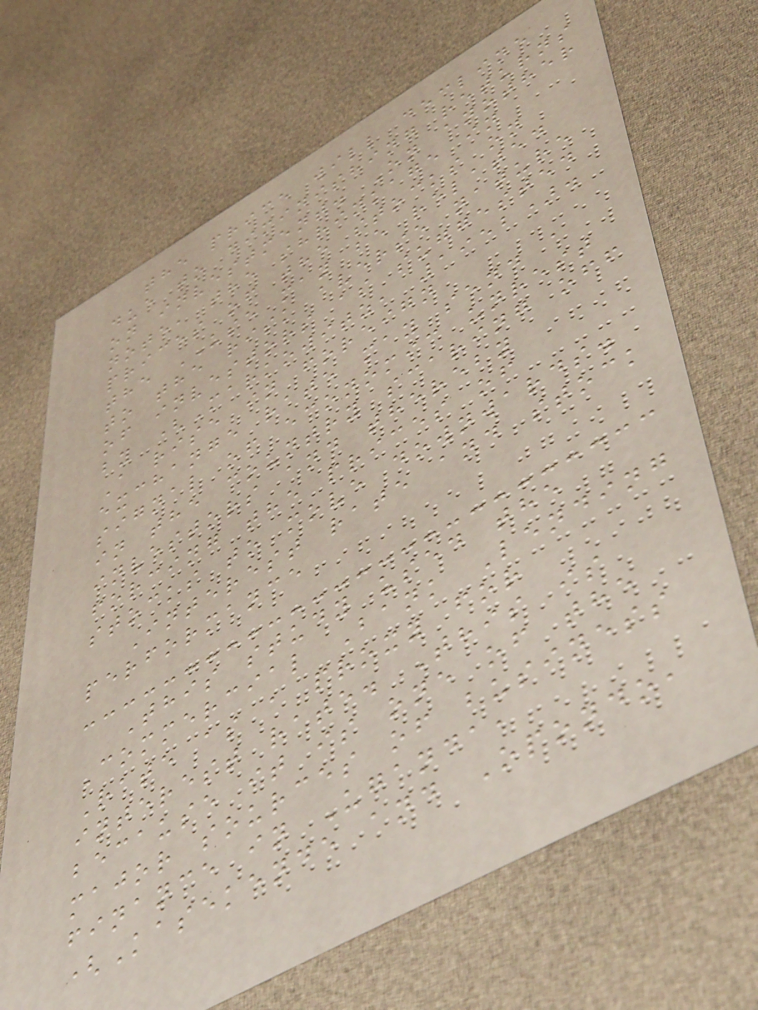the price will decline
due to diminishing returns
on investment. On another
note, the shrinkage in
prices of the stocks on
the USE may be related
to the risk averse nature
of investors as suggested
by (Markowitz, 1952).
A rise in foreign
exchange rate may send a
signal of economic unrest
in the country scaring off
investors and thereby
forcing the prices of
stocks to move downwards.
Interest rate and stock
performance
This study used the
Commercial Bank Lending
Rate as a proxy for
interest rate. This is
because it is one of the
major sources of business
finance in Uganda,
(Kasekende and Opondo,
